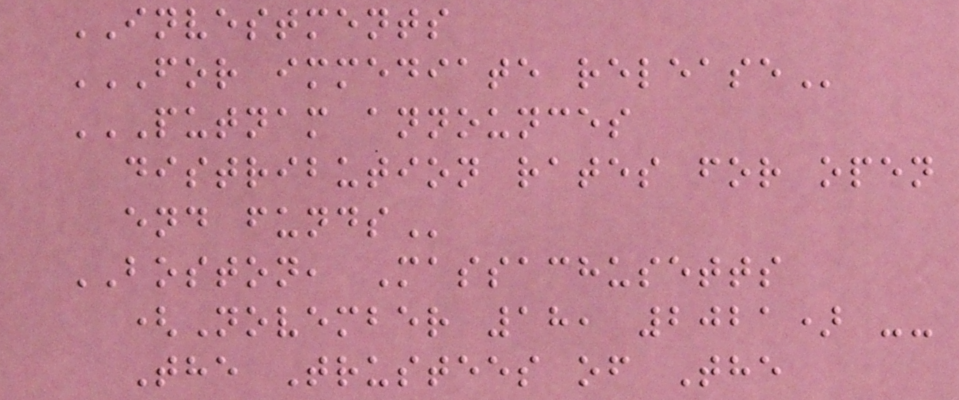INVESTMENTS
FOR IMMEDIATE RELEASE
PUTNAM ANNOUNCES
DISTRIBUTION RATES FOR OPEN
END FUNDS
BOSTON, Massachusetts
(November 18, 2021) --
The Trustees of The
